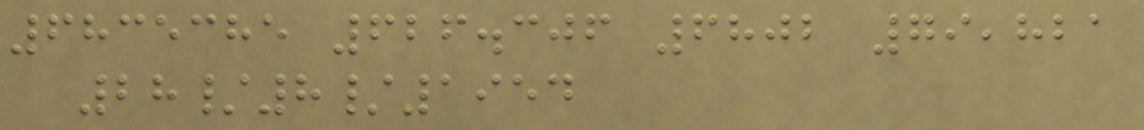6835385 626.306 6802 79,821
28/8/1954
